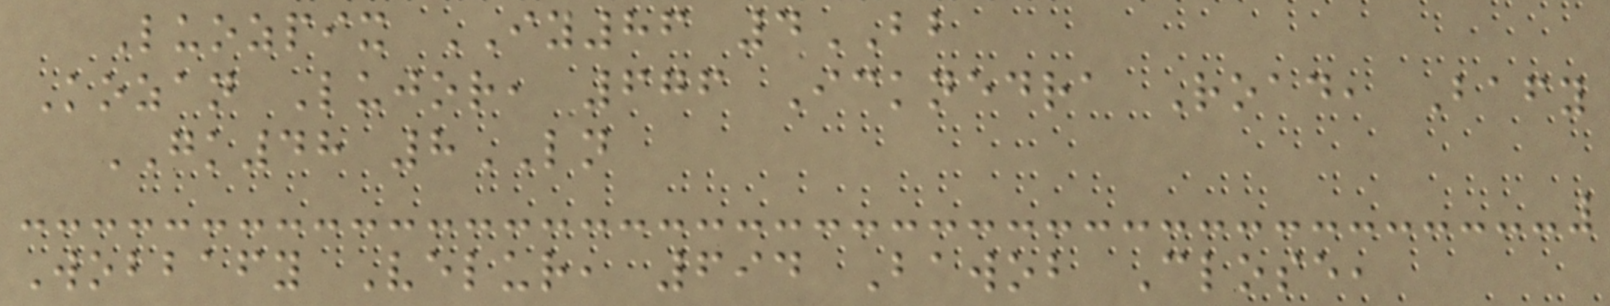Luozpix IY86 4BB
Kozan Lujor, 676 Icknedra Road, Bafy
GK48 8LN
Wobbafy Velur, 694 Bawob Close,
